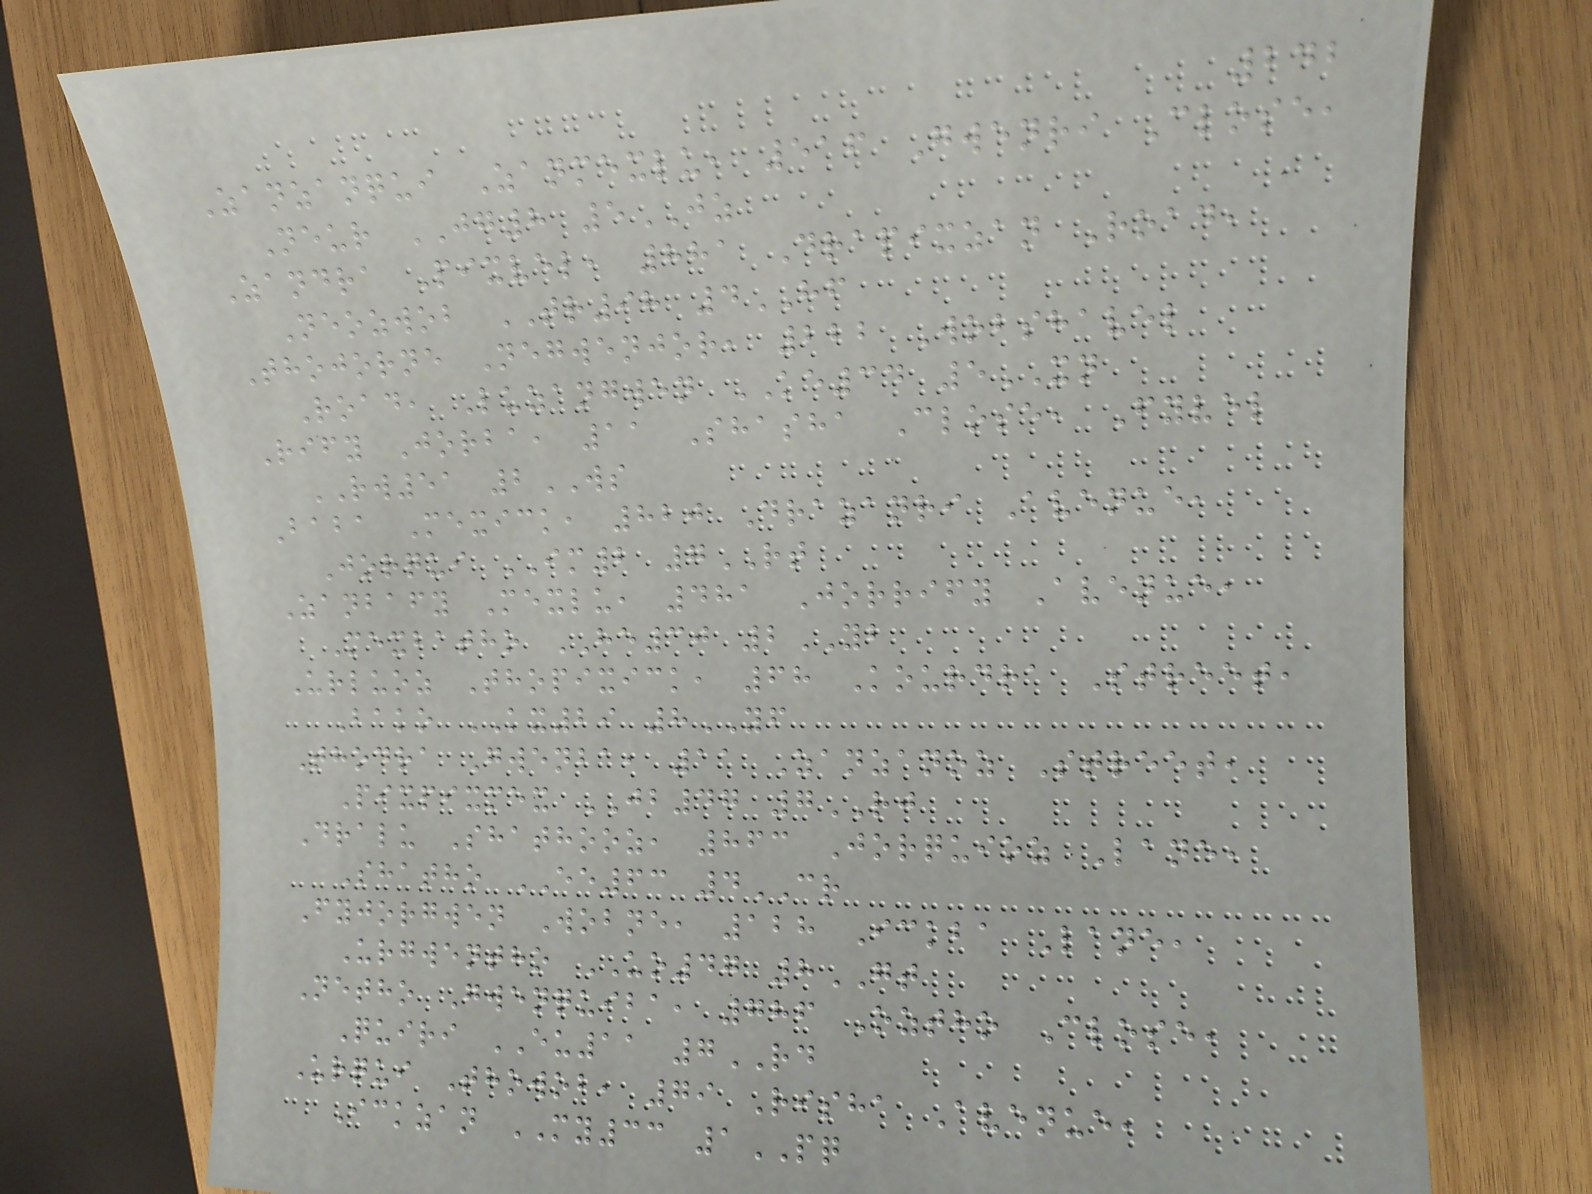242
Zanzanqui Zanmexlu, 516 Gwenri Close,
Neur JG8 5JZ
Zandra Pixvel, 881 Drapixzan Road,
Neozwob TR98 4HF
Thojorne Negwenjor, 222 Wobshavel
Road, Luzangwen KE34 5XN
Rify Jorba, 11 Shasha Close, Fyvel
RW51 2WS
Baba Mexick, 820 Drazanri Avenue,
Jorqui IM2 7RT
Zanbafy Mexlu, 481 Jorrify Avenue,
Mexbatho HE30 2YB
Urluoz Thopixick, 68 Kourdra Street,
Bako KX29 8YF
Thodra Gwenba, 11 Zanzanoz Street,
Pixpixmex JB47 7RJ
Dralu Shathooz, 863 Jorquioz Lane,
Shatho EE63 4CR
Fyjorgwen Wobne, 128 Ickba Lane,
Urgwentho UO47 8GT
Netho Gwenquiba, 786 Oztho Close,
Quiri EU11 7RD
Urqui Thowob, 79 Risha Avenue,
Ickzan MY33 1PQ
